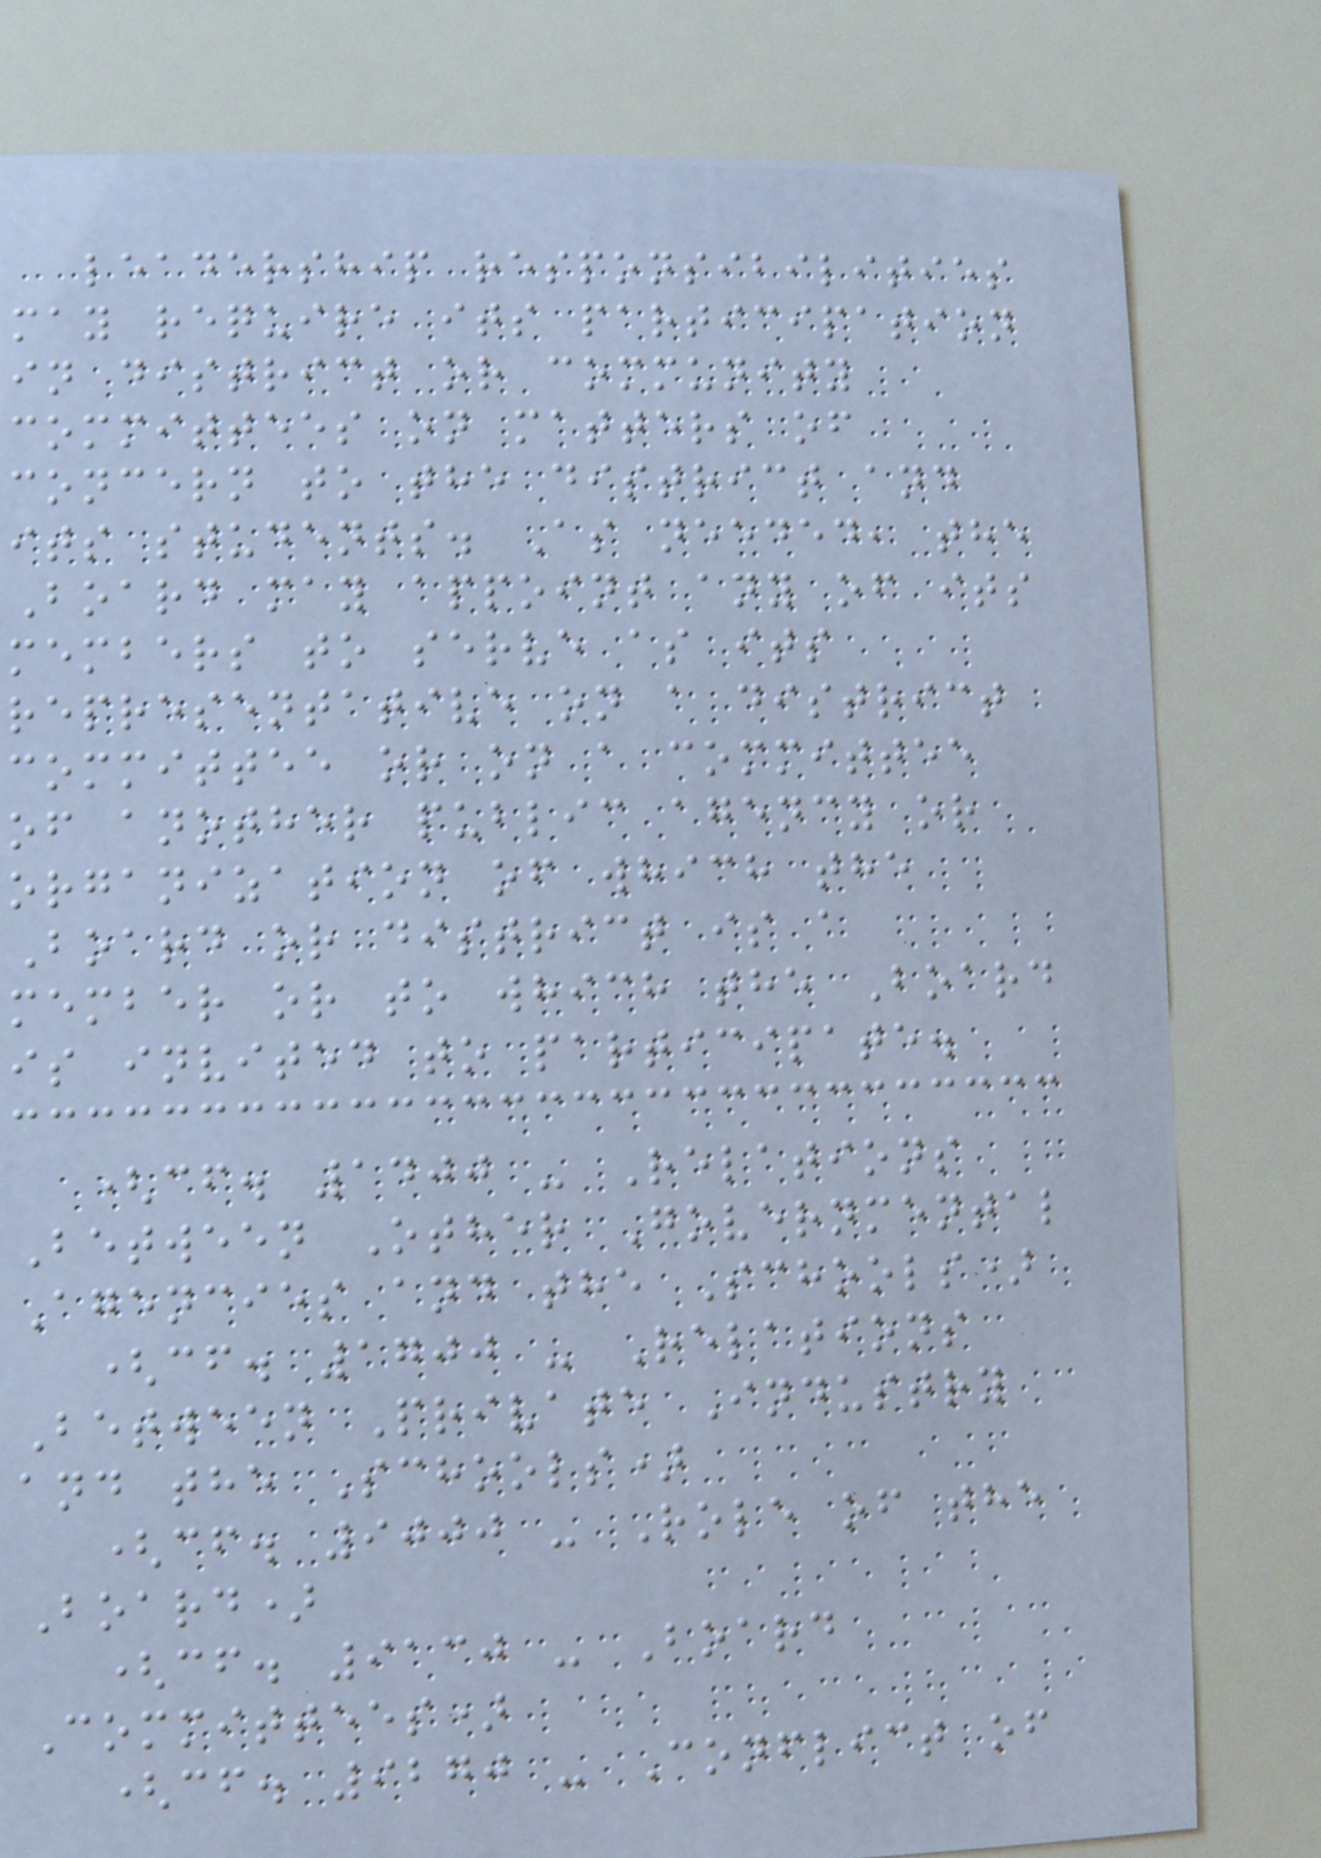leadership responsibilities
may require its participation
in district or community
committees on matters of
concern to the district and
its students. As needed, the
Board may appoint any of its
members to serve as its
representative on a district
committee or on a committee
of another public agency or
organization of which the
Board or district is a
member or to which the Board
is invited to participate.
(cf. 1400 - Relations
Between Other Governmental
Agencies and the Schools)
(cf. 1700 - Relations
Between Private Industry
and the Schools)
(cf. 9000 - Role of the
Board)
(cf. 9130 - Board
Committees)
(cf. 9270 - Conflict of
